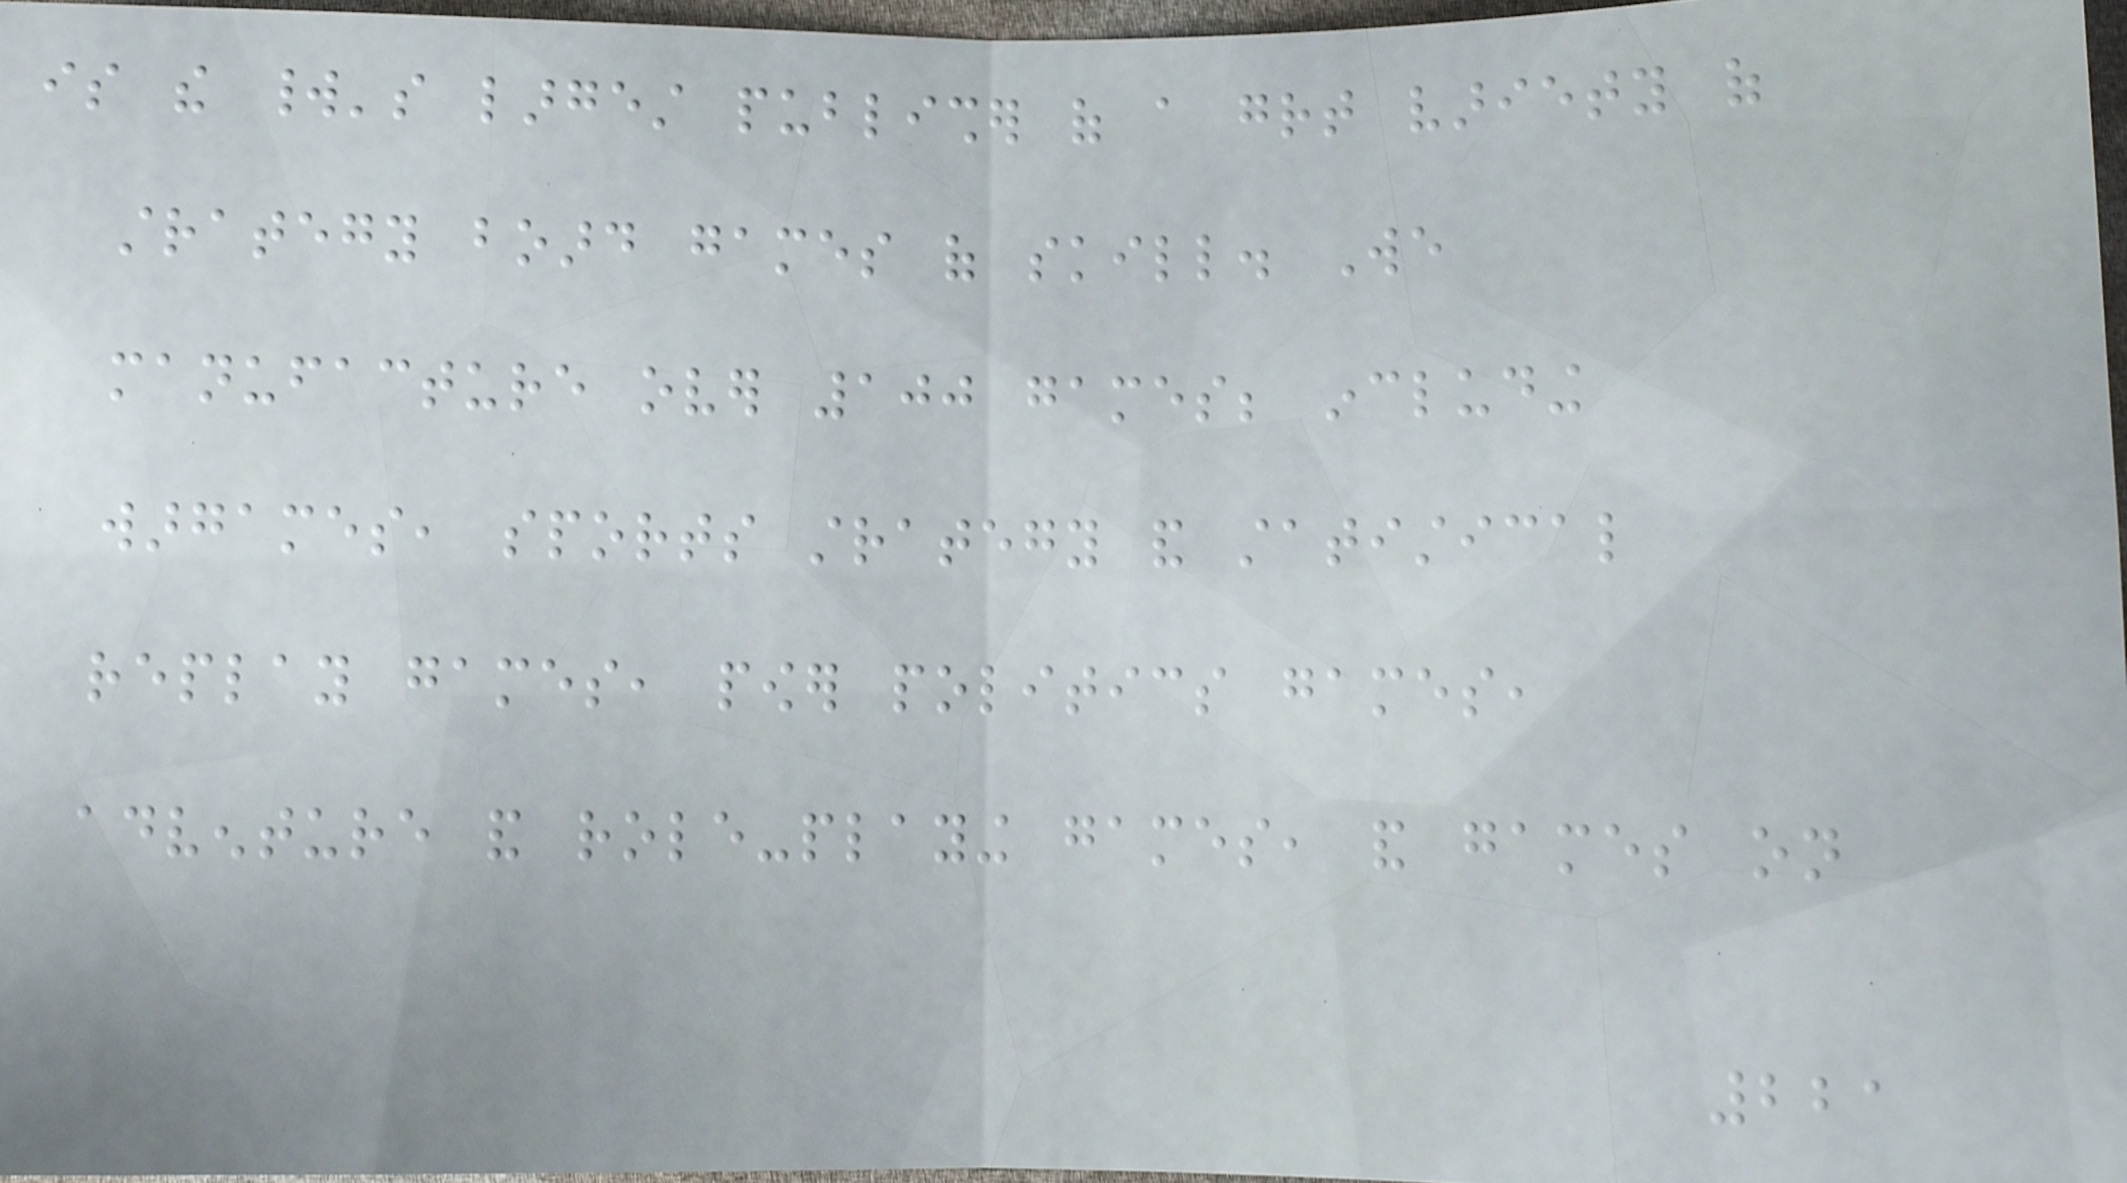is the world's largest publisher of a great variety of
strategy board games of skill. We
manufacture over 100 games; including
wargames, sports strategy and statistical
replay games, power politics games,
adventure and role-playing games, and games on
221
